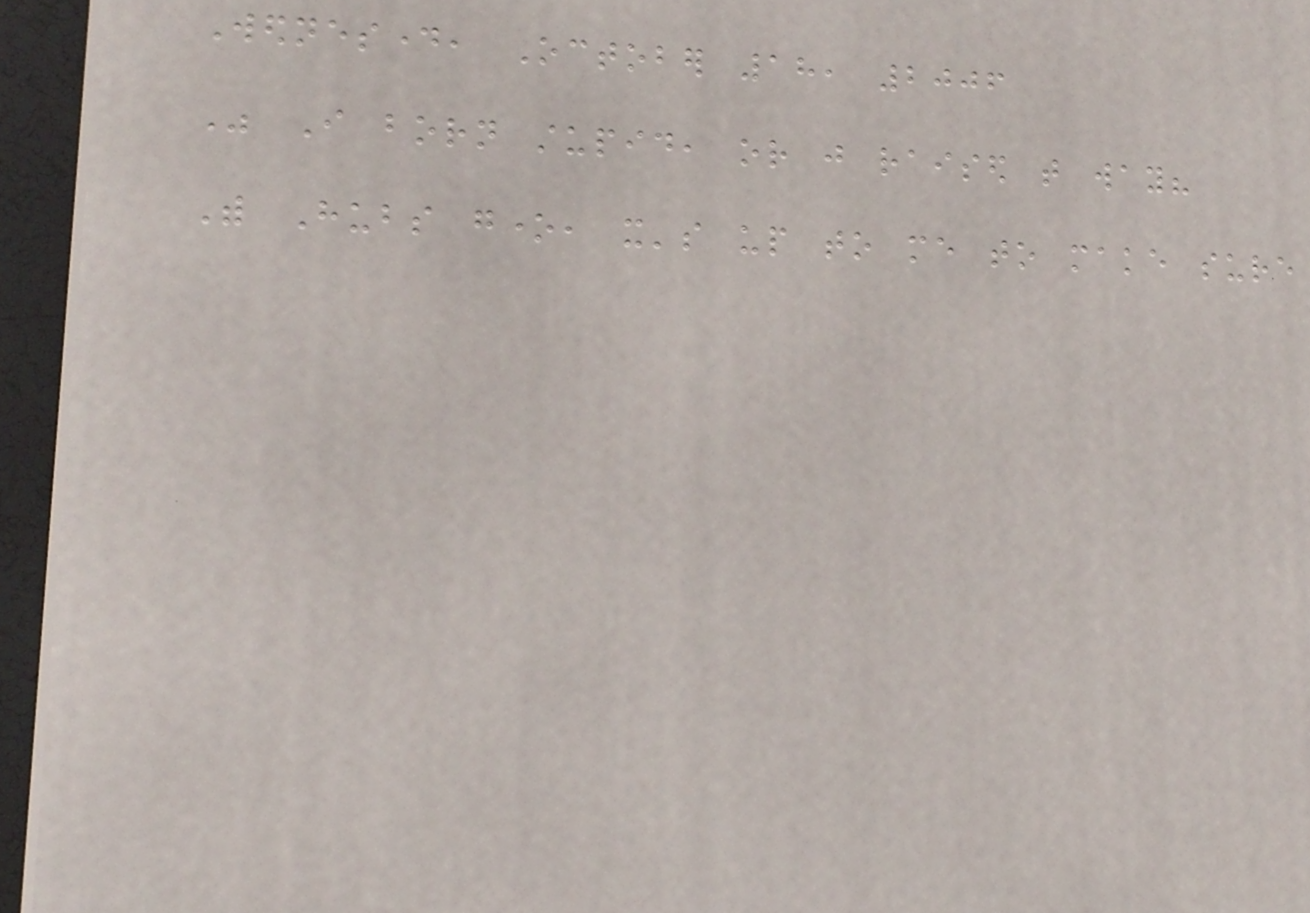Wednesday, October 18, 2006
Was I born stupid, or just raised that way?
With Hubs gone, it's up to me to make sure
